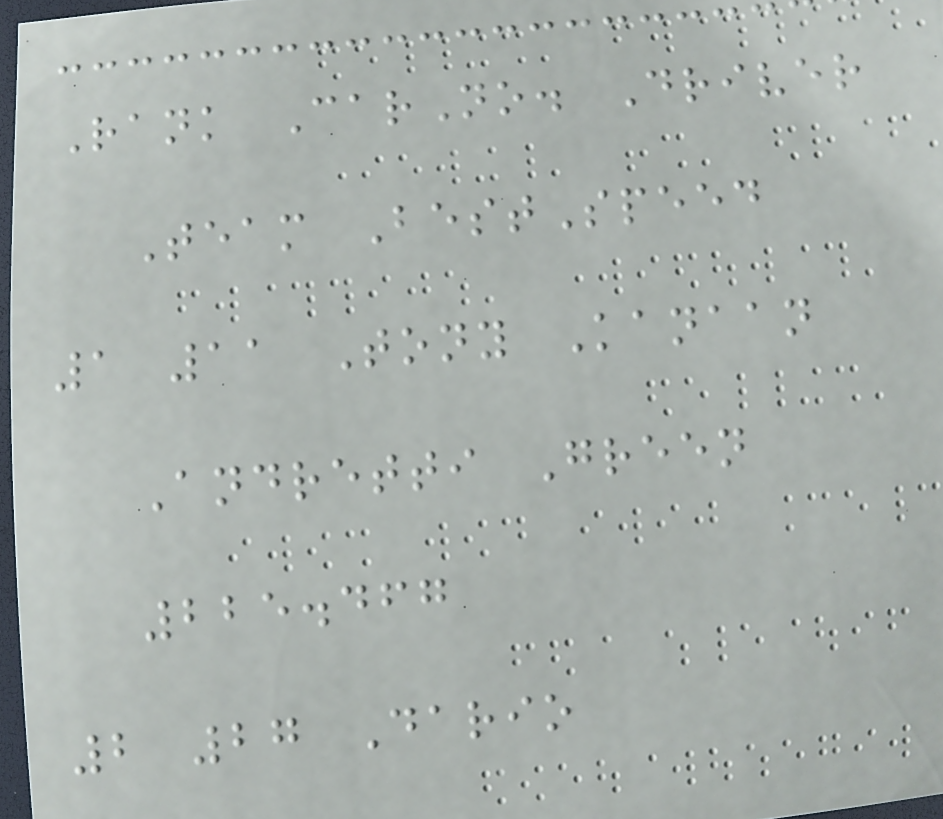Rank CarNo. Driver
Team BestSpeed
1 11 Tony Kanaan
Andretti Green
225.467
2 27 Dario
